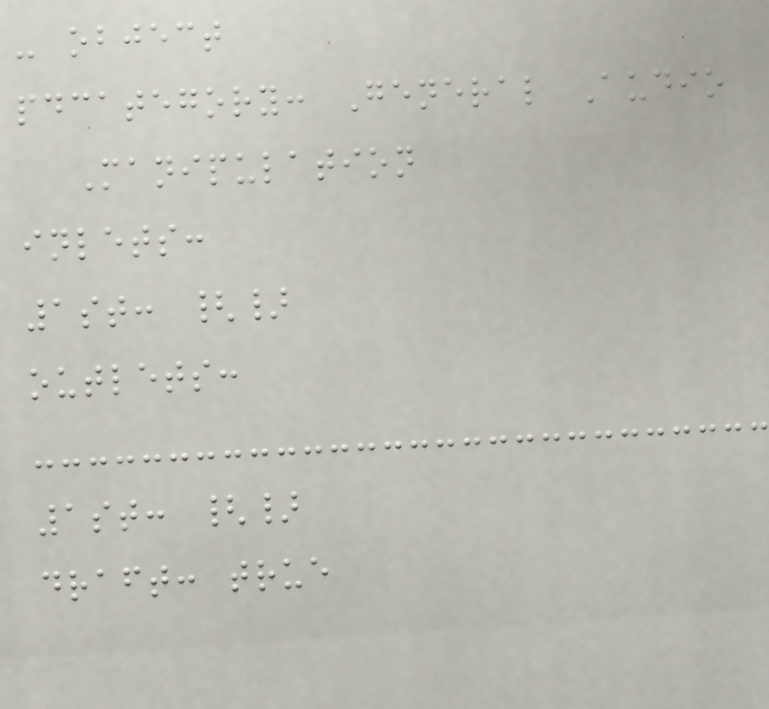- object
pdcategory: General Audio
Manipulation
inlets:
1st: {}
outlets:
1st: {}
draft: true
